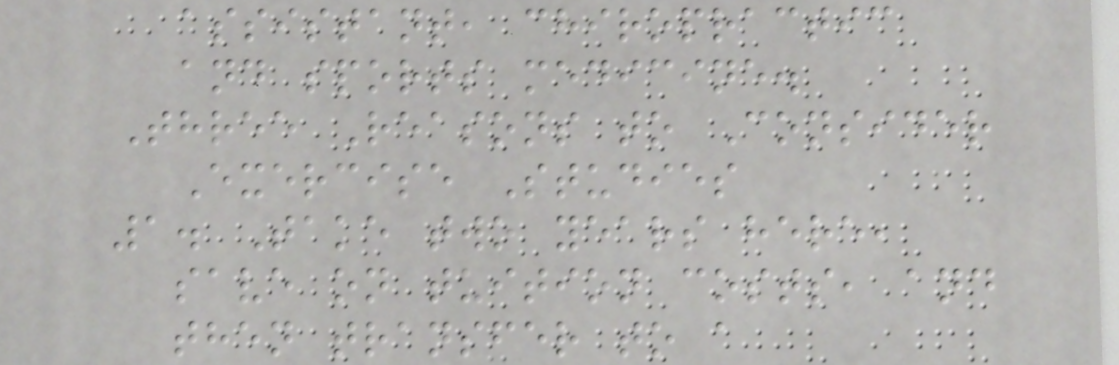assistant, chiropractic
and sports medicine.
Three Reasons to Consider
Exercise Studies
1. Take two years here,
save on tuition costs, and
then transfer to a
